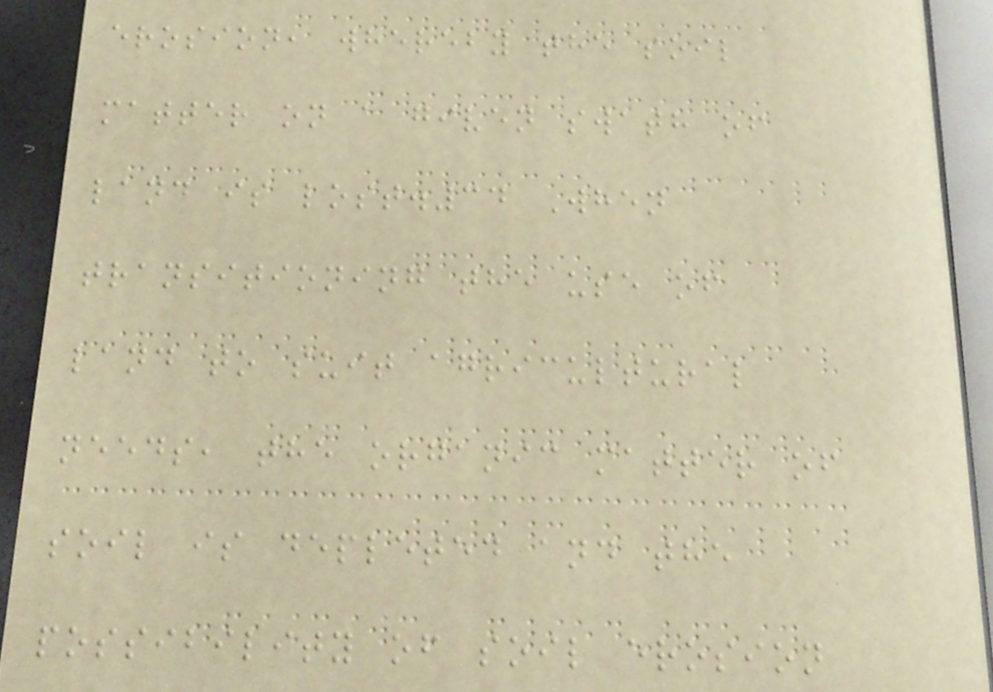erosion, whereby the soil
matter on a given swath of
land is lost.34 When
transitioning the use of
land to suit agricultural
needs, the organic matter of
soil is depleted and the
possibility of soil erosion
